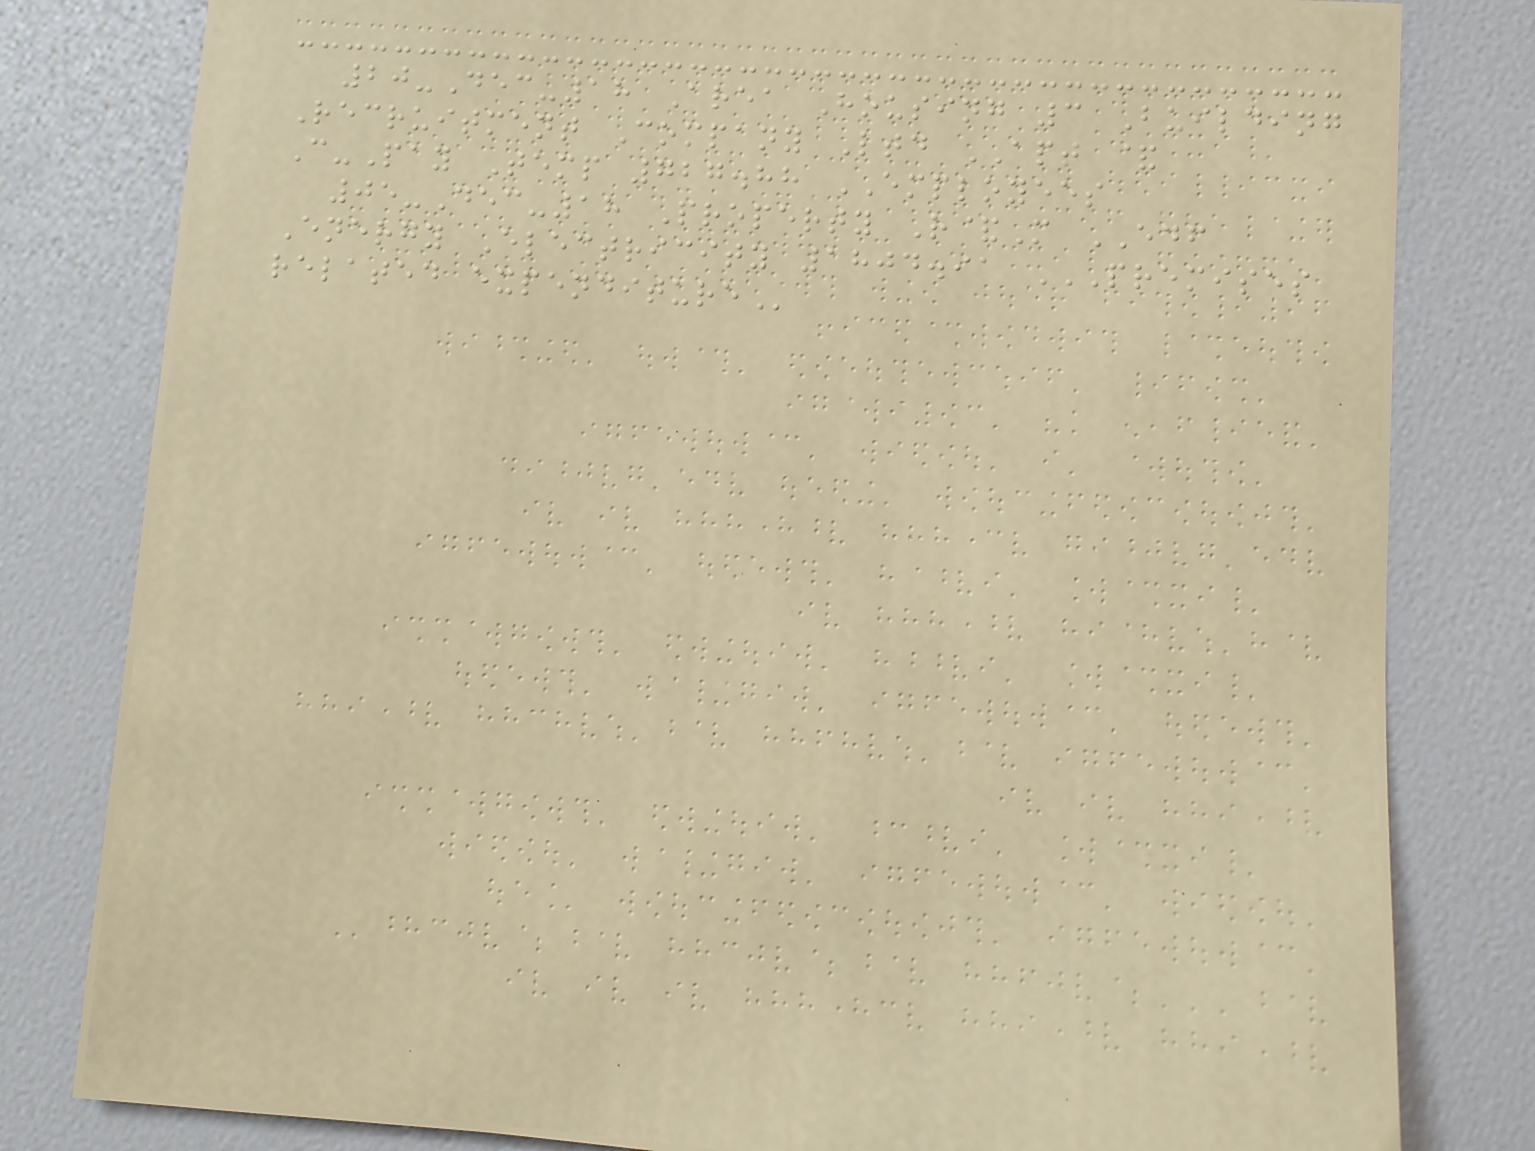20-Dec-18 Area Housing 3 Building
Recruitment Company Ltd APT &
C-Pay Temp 727.88 EMPLOYEES
05-Dec-18 Property R&M EDF
Energy Electricity 1804.91 PREMISES
RELATED EXPENDITURE
